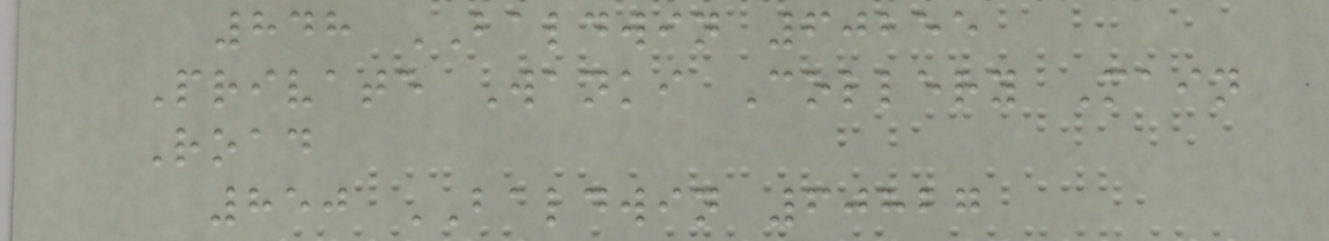848 BALDWIN 60255
Private Wanki Collery Main
Road
850 BALDWIN 60827
